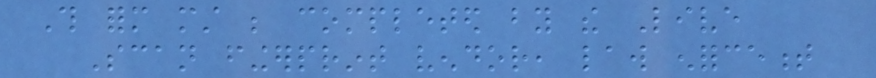This form must be completed by the Live
Scan fingerprint vendor, law enforcement
